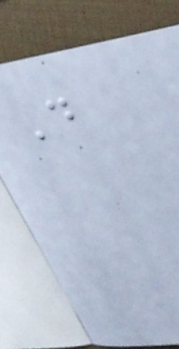D
